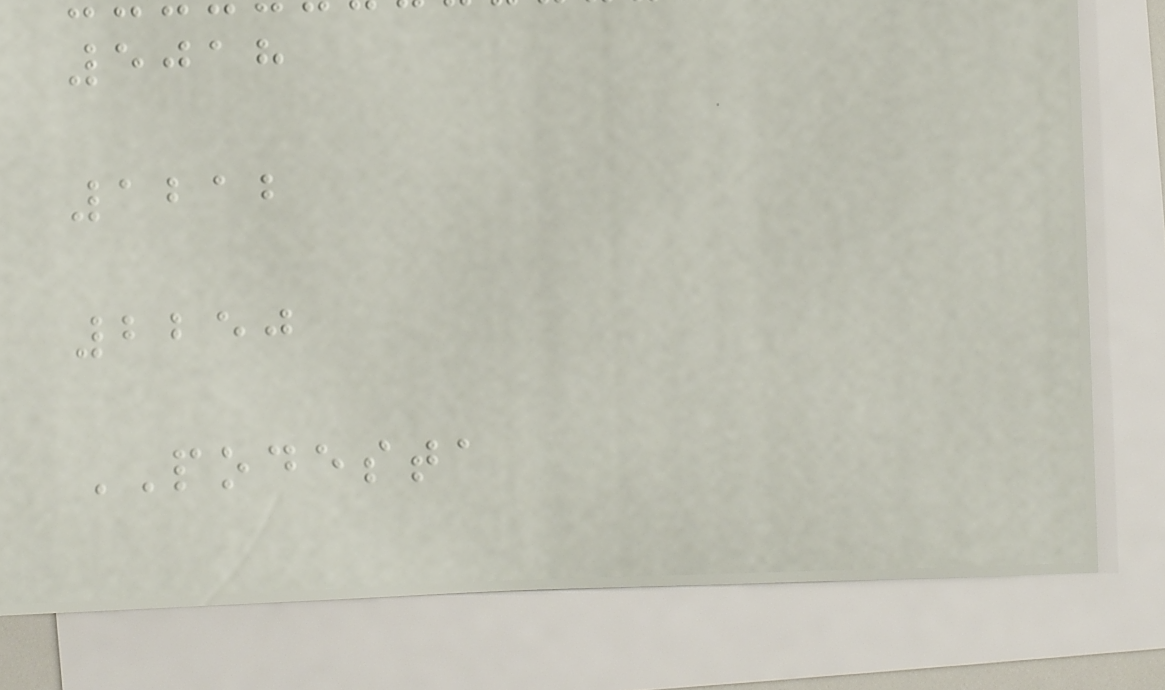5018
1212
2250
PODESTA
